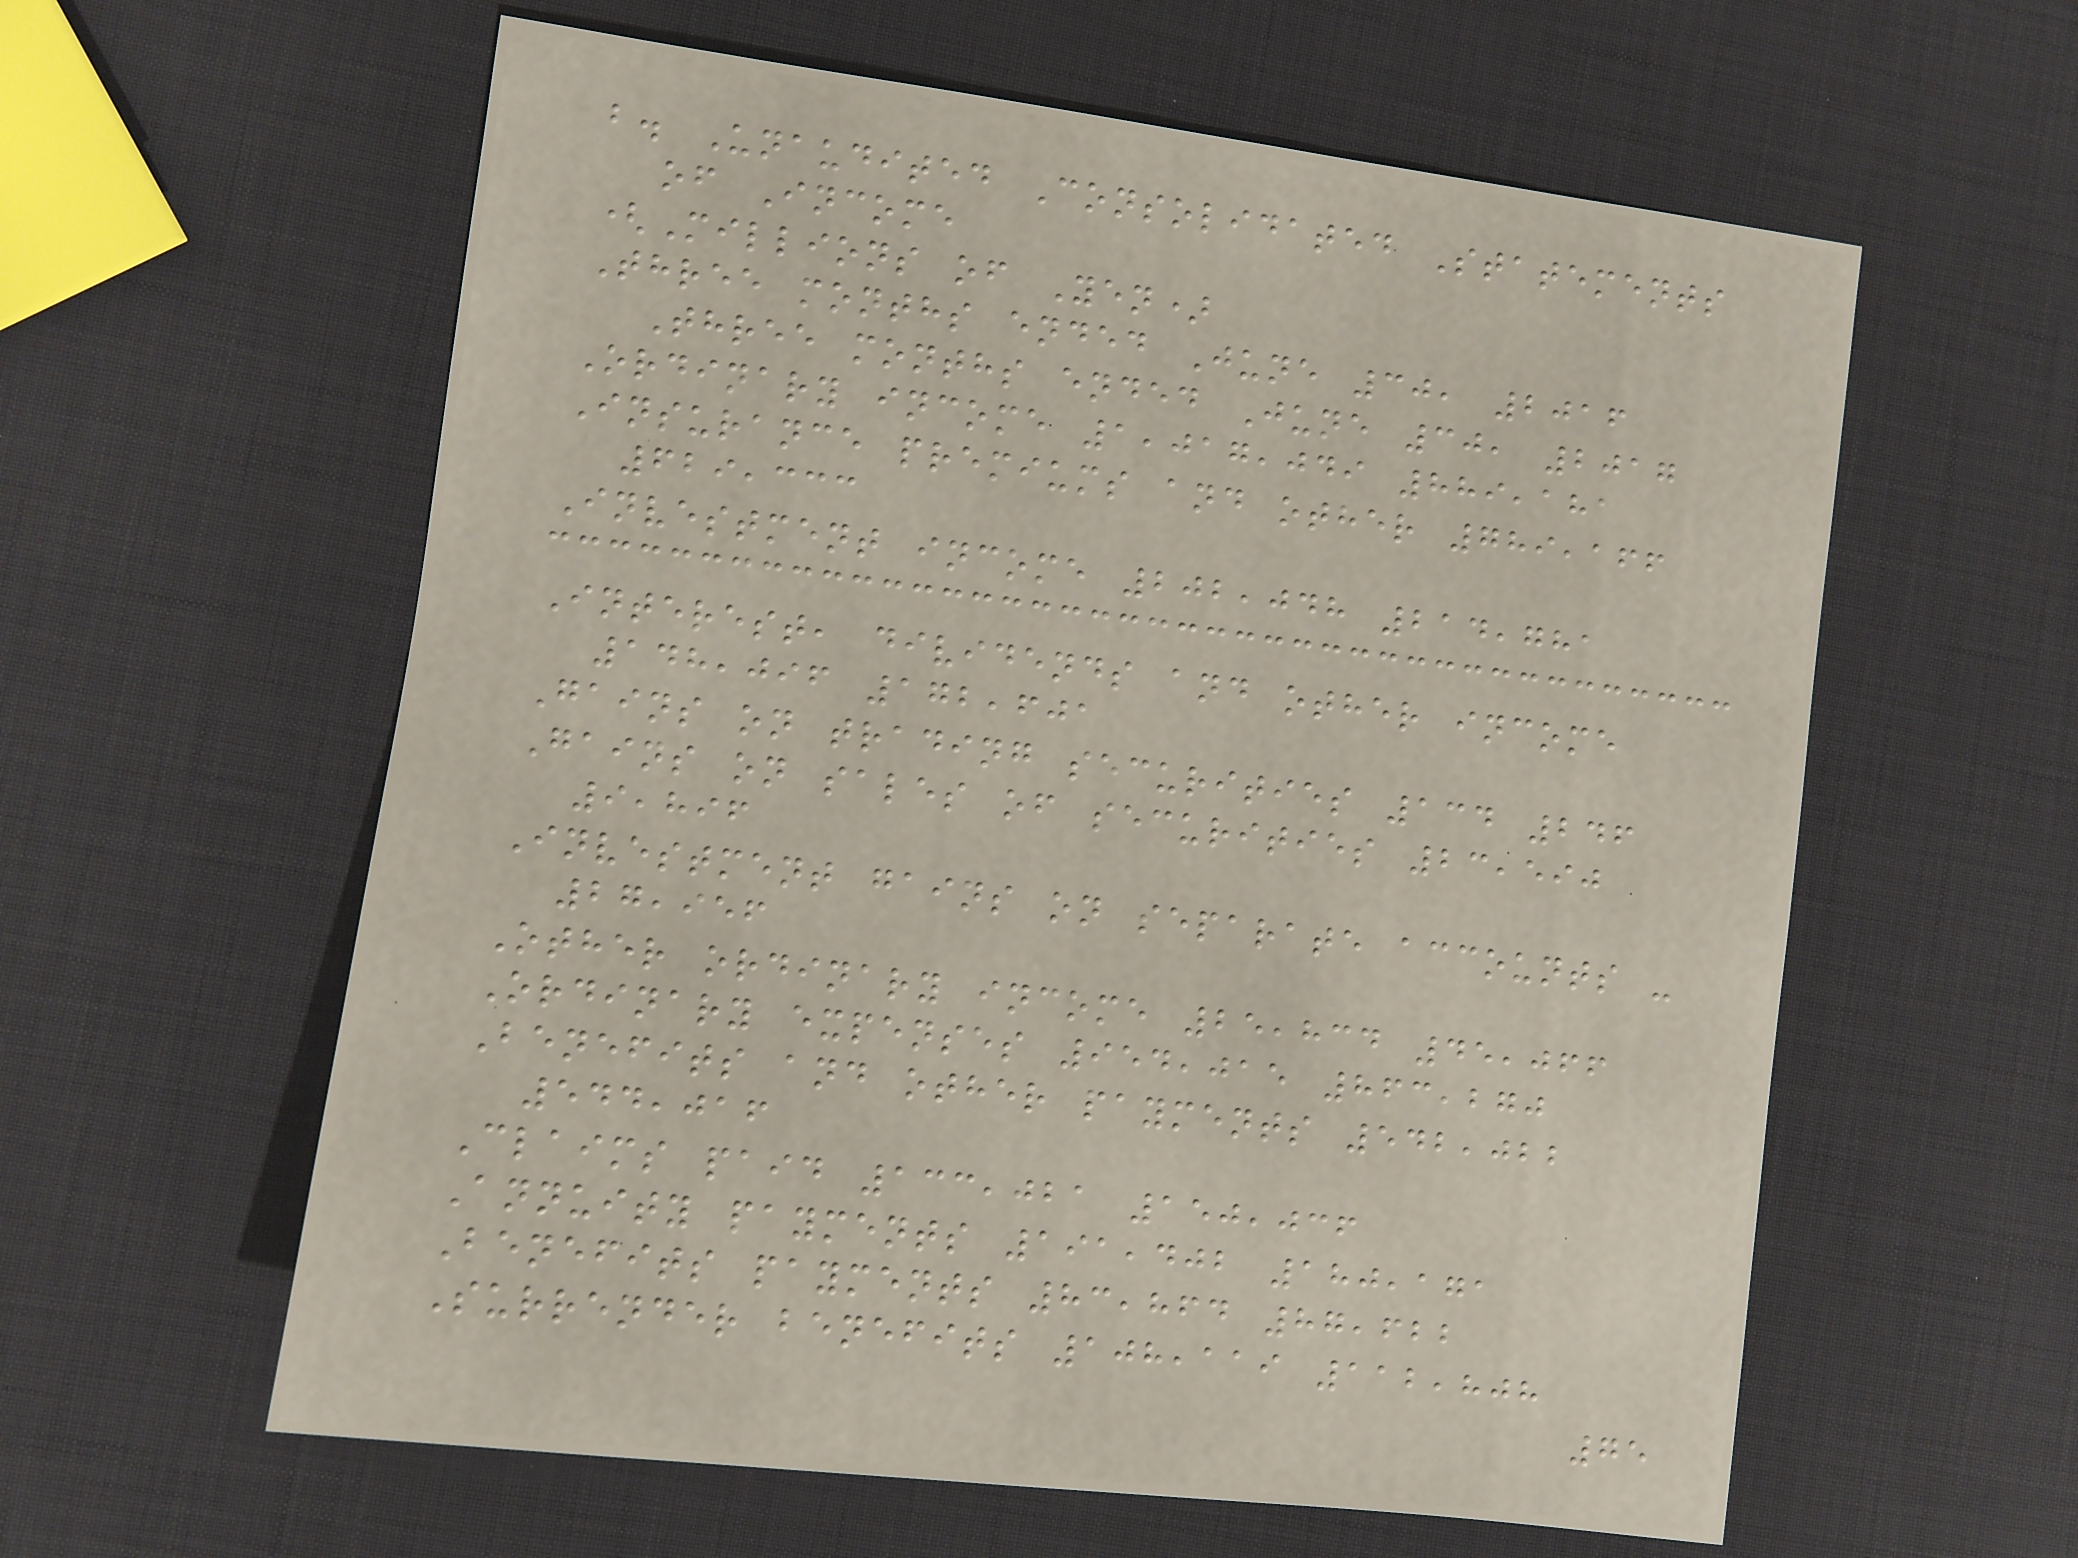b. Unaudited Consolidated Statements
of Income
(Millions of Yen)
Three months ended June 30, 2016
Three months ended June 30, 2017
Ordinary income 1,017,049 889,181
Insurance premiums and other 789,166
629,333
Investment income 202,048 214,781
Interest, dividends and other income
148,096 172,601
Gains on trading securities 134 246
Gains on sales of securities 23,590
9,896
Investment gains on separate accounts -
27,956
Other ordinary income 25,834 45,066
Ordinary expenses 954,015 863,270
Benefits and other payments 542,022
544,016
Claims paid 133,021 150,036
Annuity payments 191,402 180,171
Benefits payments 83,864 87,622
Surrender benefits 108,119 112,808
75
